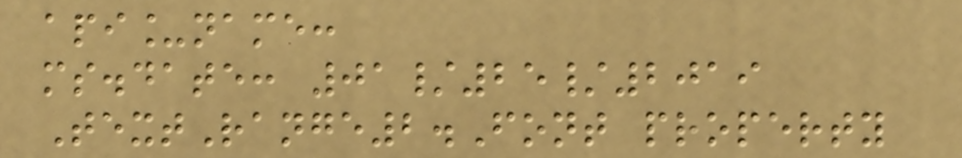api_name:
ms.date: 01/25/2019
TextRange2.Font property
